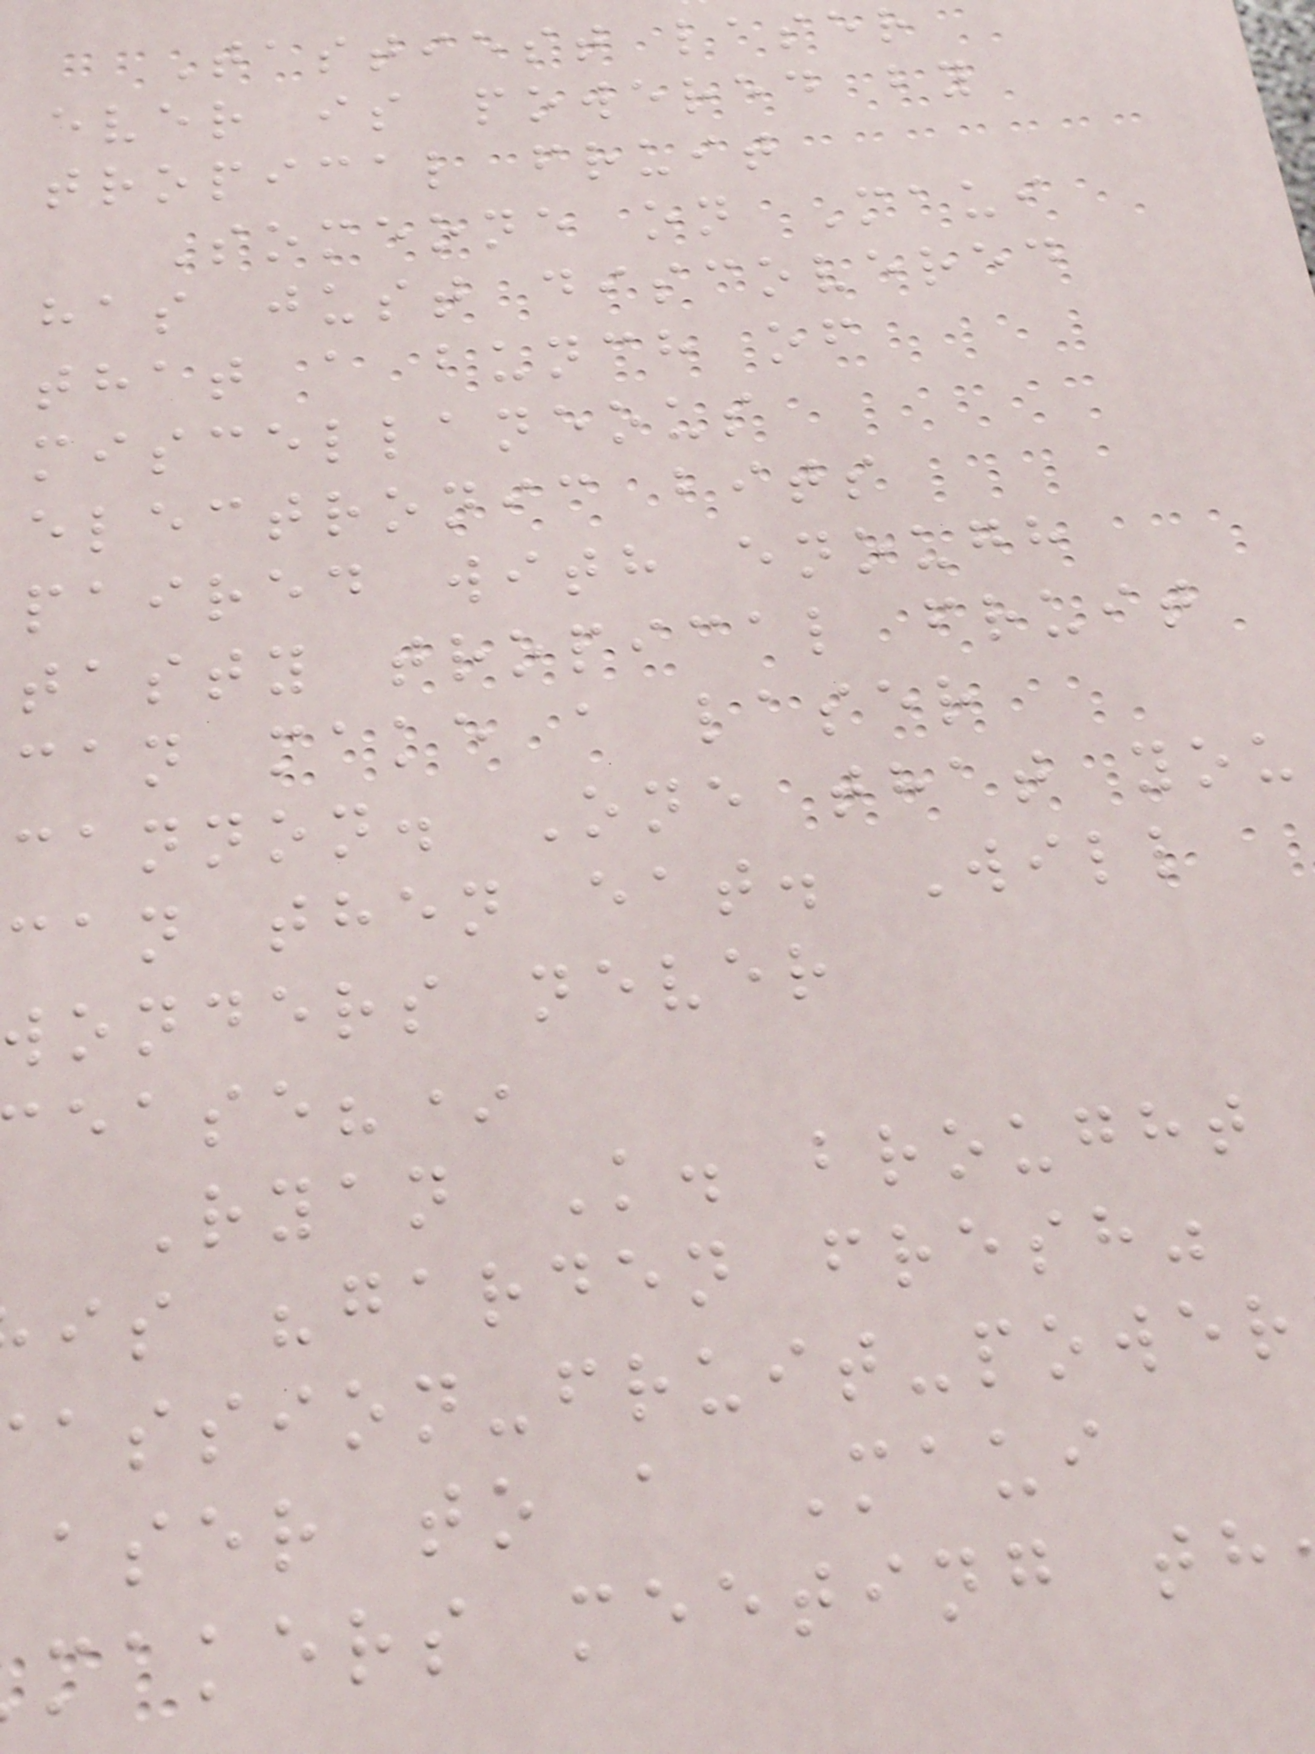Tastiest laser
ever is powered by
tropical fruit
Someone on Maui
has just discovered
that a bunch of
miscellaneous
electronic bits
paired with enough
tasty tropical fruit
can make a laser
cannon. One that you
can then eat. Will
wonders never
ease?*
Ryan K. brought
is "garden fresh"
aser to a Maui
makers meeting th
